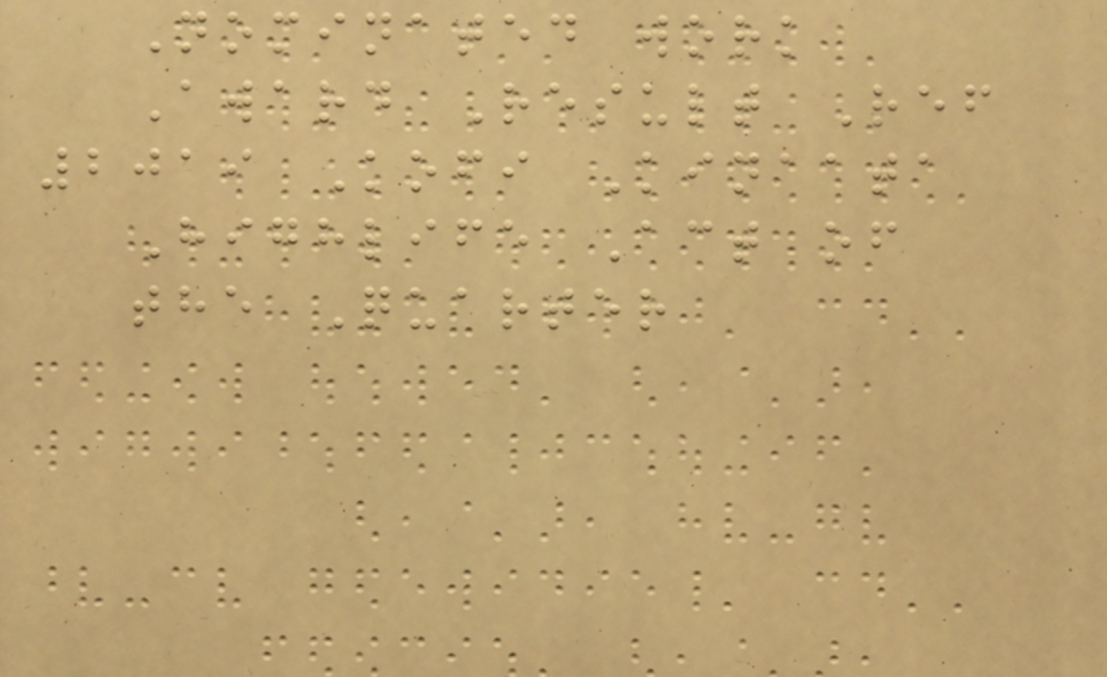Nominated work
Award Result Ref
2019 Kofi Kinaata
Highlife Act of
the Quarter
